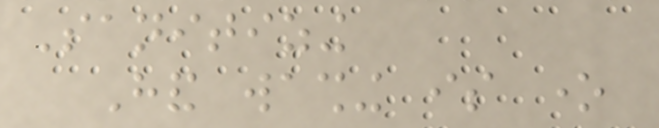Sanitizing
Hand washing is one
